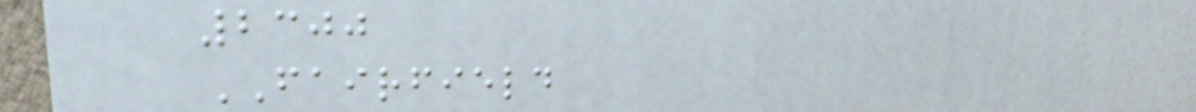2300
FAIRFIELD
